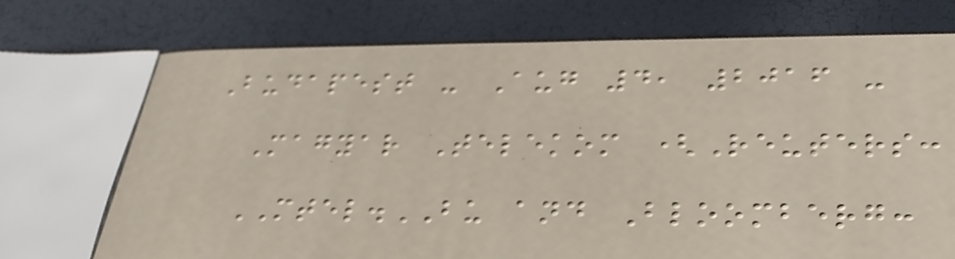Budapest - Aug 4, 2016 -
Magyar Telekom (Reuters:
MTEL.BU and Bloomberg:
